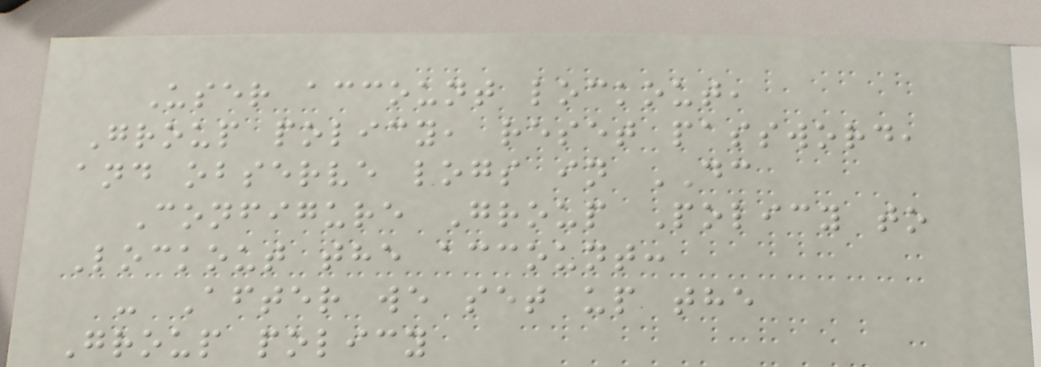User account lockout,
Group policy, reset password,
and observe logs in DC
Configure Group Policy to
Lockout the account:
- After we set up the
Group policy
